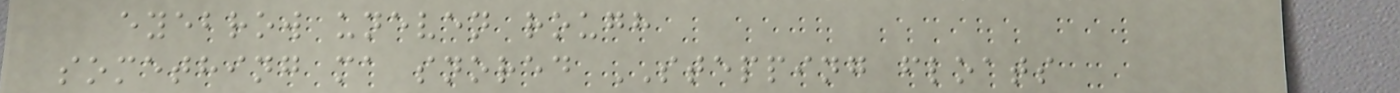eyebrow uneven rough
something ma snored STEPPING floats
